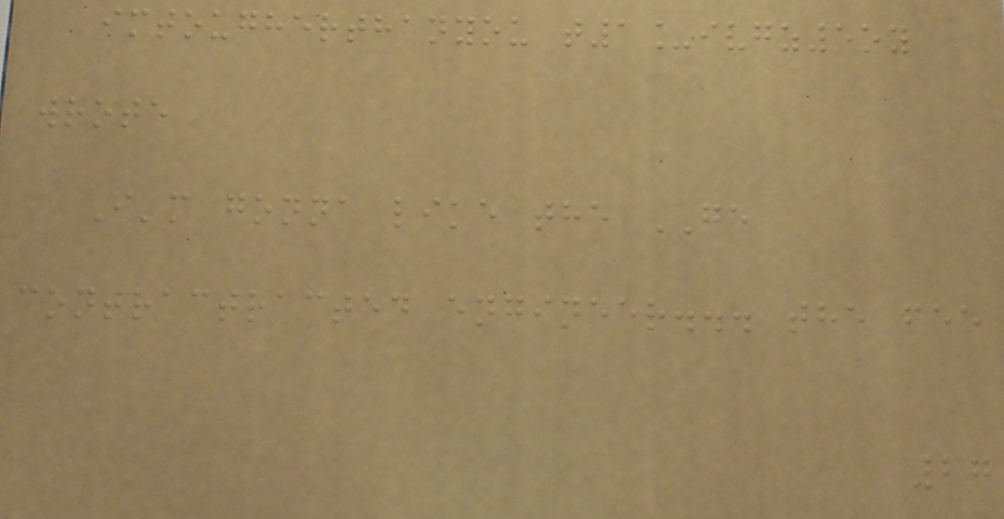imtougherthanyou t1_ivgz5oy
wrote
I'm gonna like the GE
contractracted engineer... the fee
27
